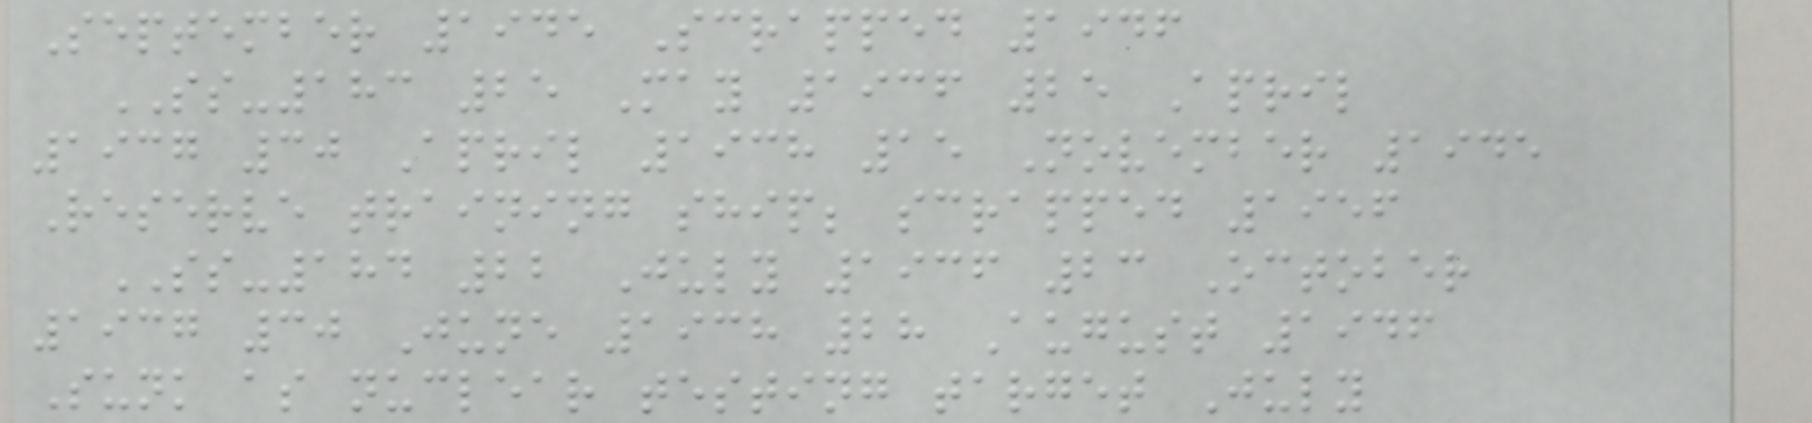September 1945 Scrapped 1946
SS-183 25 May 1936 25 April
1937 30 April 1938 15 November 1945
Reserve training ship; scrapped 1956
SS-184 22 July 1936 23 October
1937 30 June 1938 28 August 1946
Sunk as nuclear testing target July
